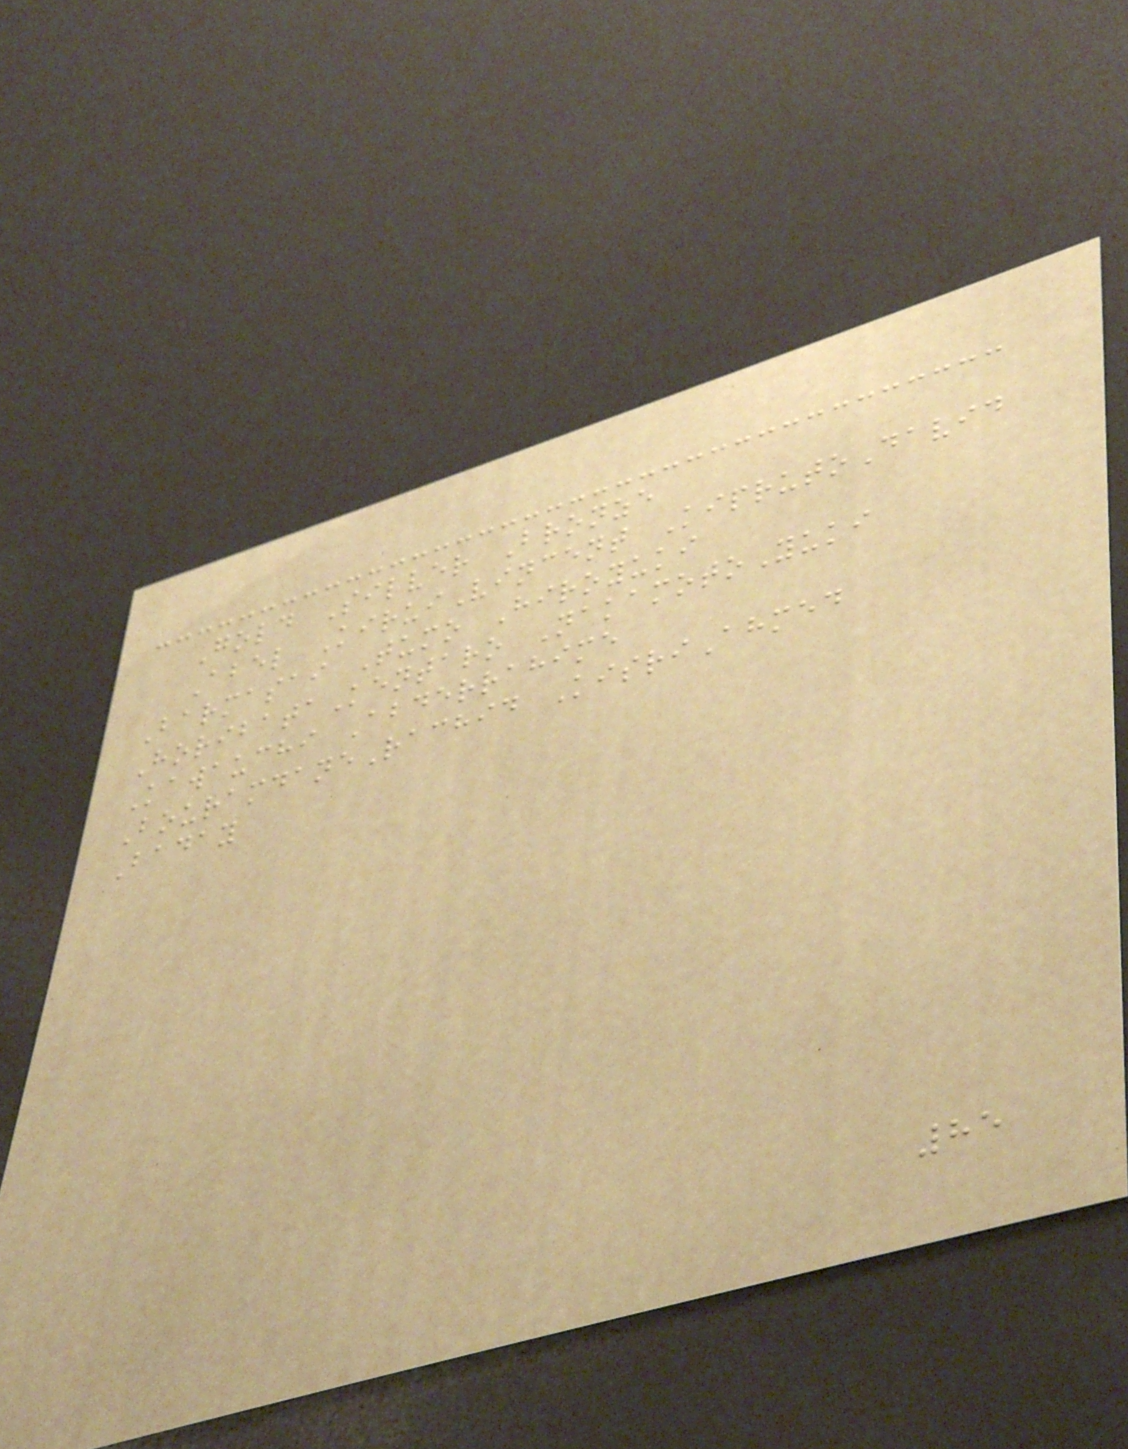Gold Silver Bronze
Abel KiruiVincent KiprutoDavid
Barmasai Tumo Hiroyuki
HoribataKentaro NakamotoYuki
Kawauchi Abderrahime
BouramdaneRachid KisriAhmed
Baday
85
